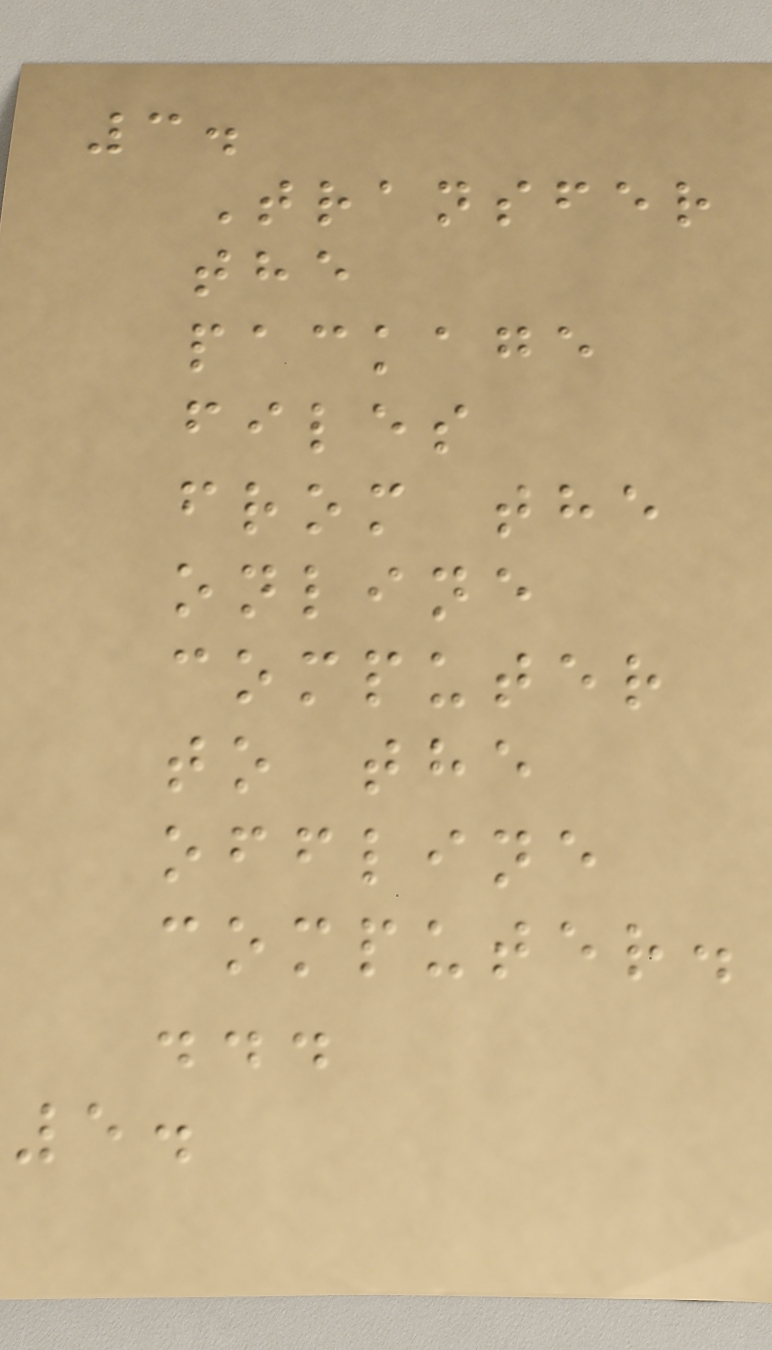3.
Transfer
the
package
files
from the
online
computer
to the
offline
computer.
...
5.
